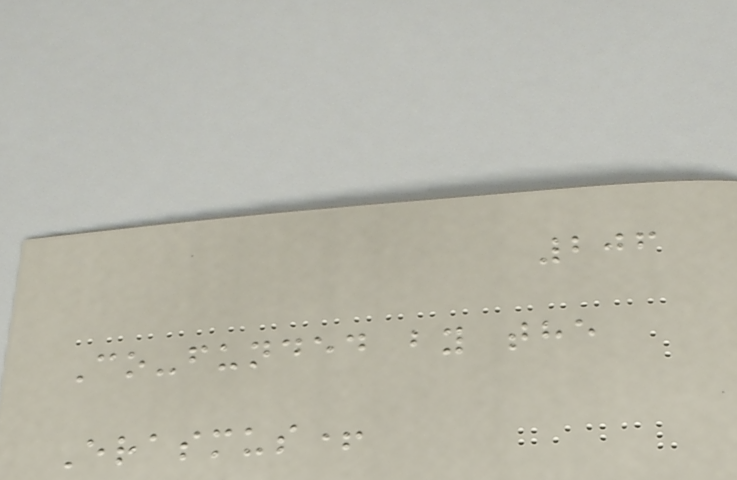206
Co-funded by the
Erasmus+
